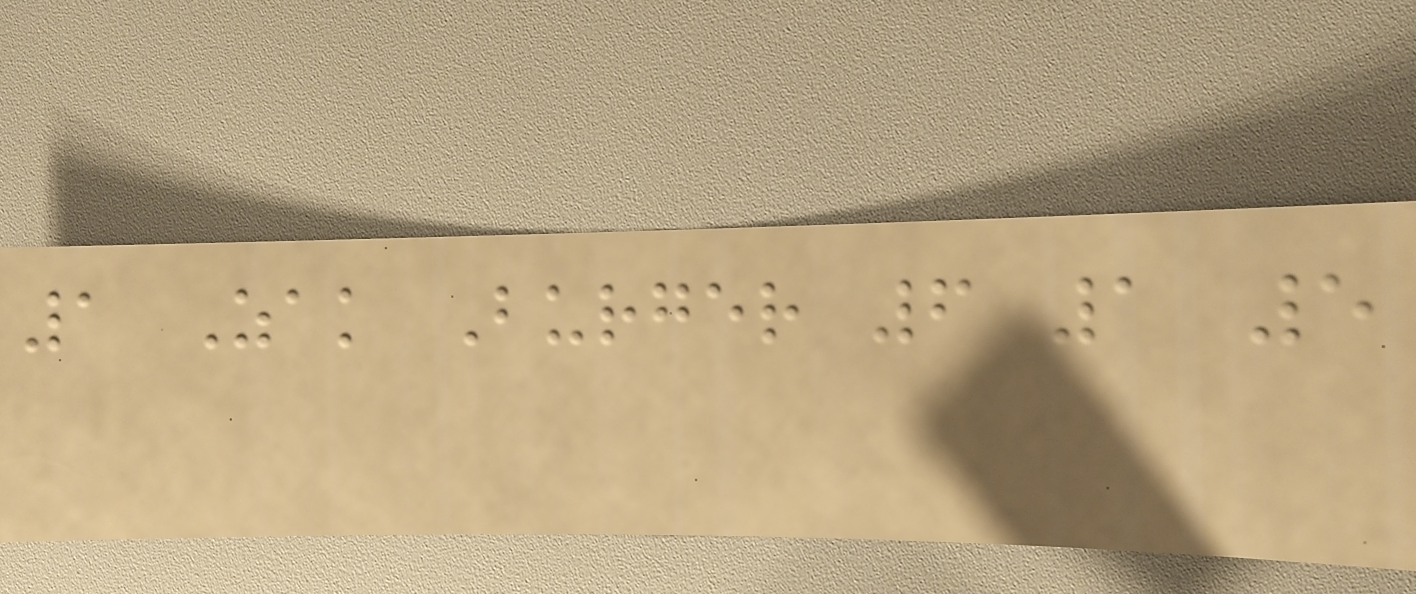1 Zak Burger 6 1 5
